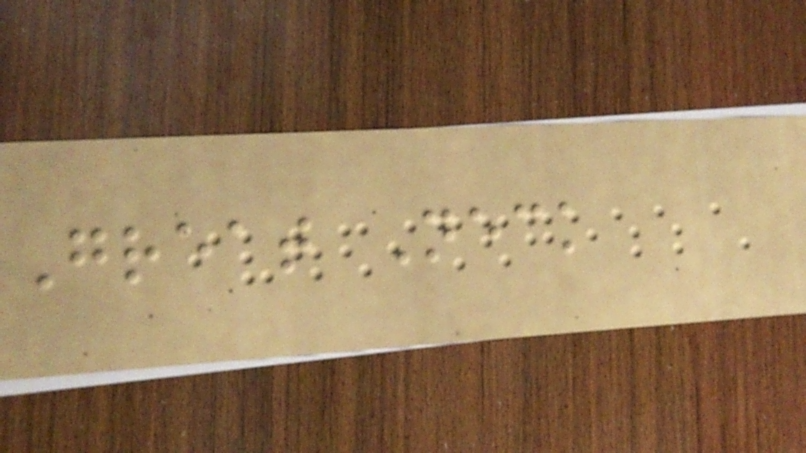Great Neck
